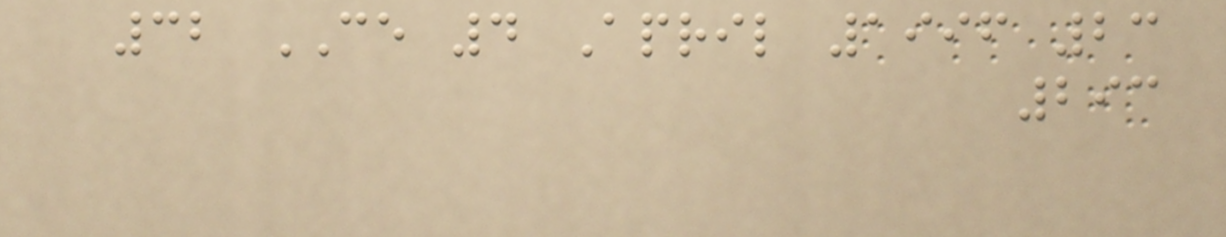32 CE 4 April 1996 23
293
